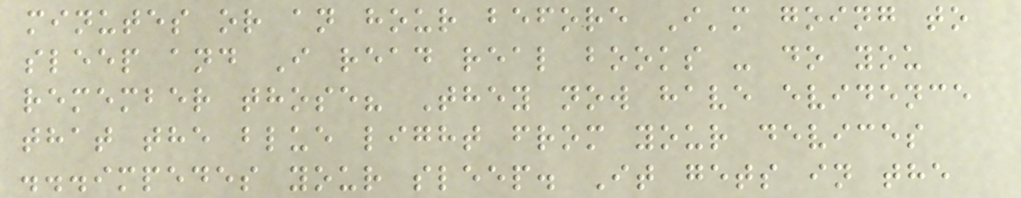minutes or an hour before I'm going to
sleep and I read real books - do you
remember those? They now have evidence
that the blue light from your devices
...impedes your sleep. It gets in the
